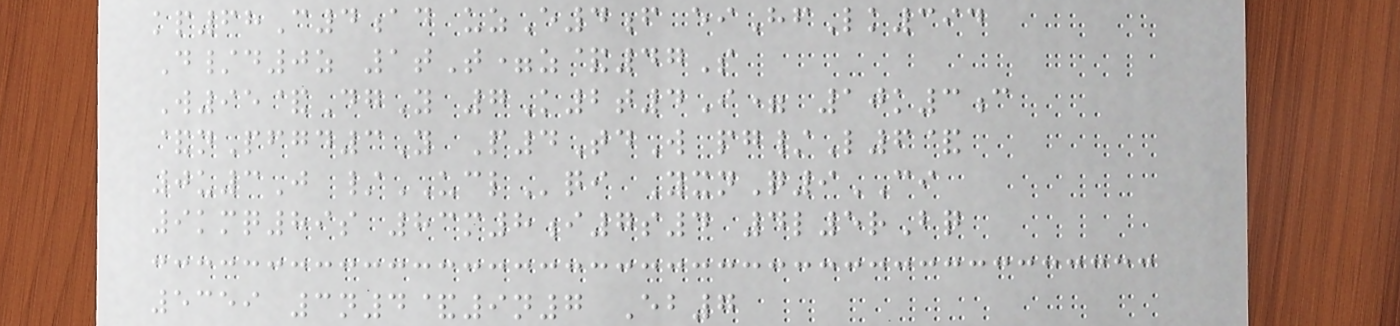kp68C4ad uzE4f eiHfLk394
D/d0z 1tT=z&47S
W95&DgY 7K2t4I= 10k3c
&nPfgd3Y P4TdW pg/L6&
0u3J /UCLqi YxnQ9CI
9kmq89s 83m8i7s4 4l5rBq
5359 3n4&9n7 Eb7
